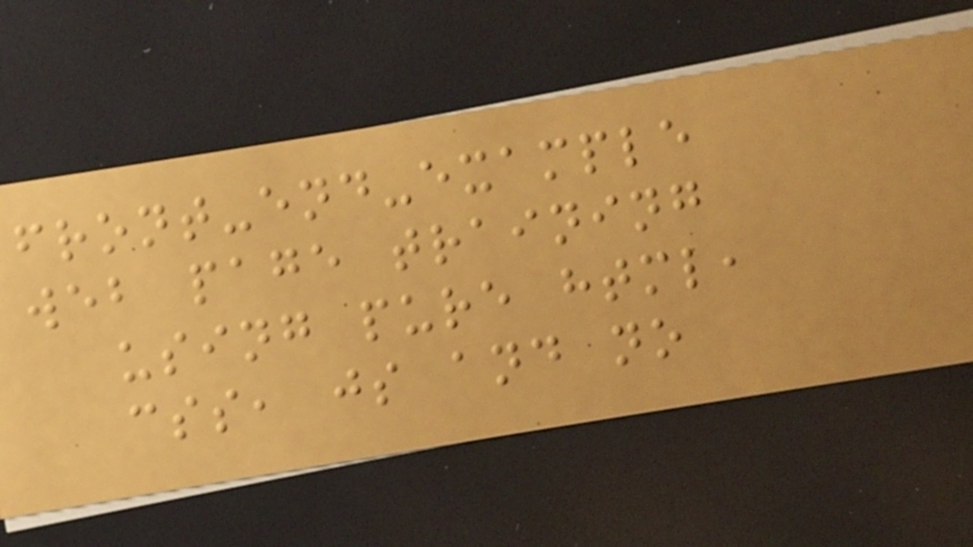front-end-example
web page training
using pure html,
css, js and no
